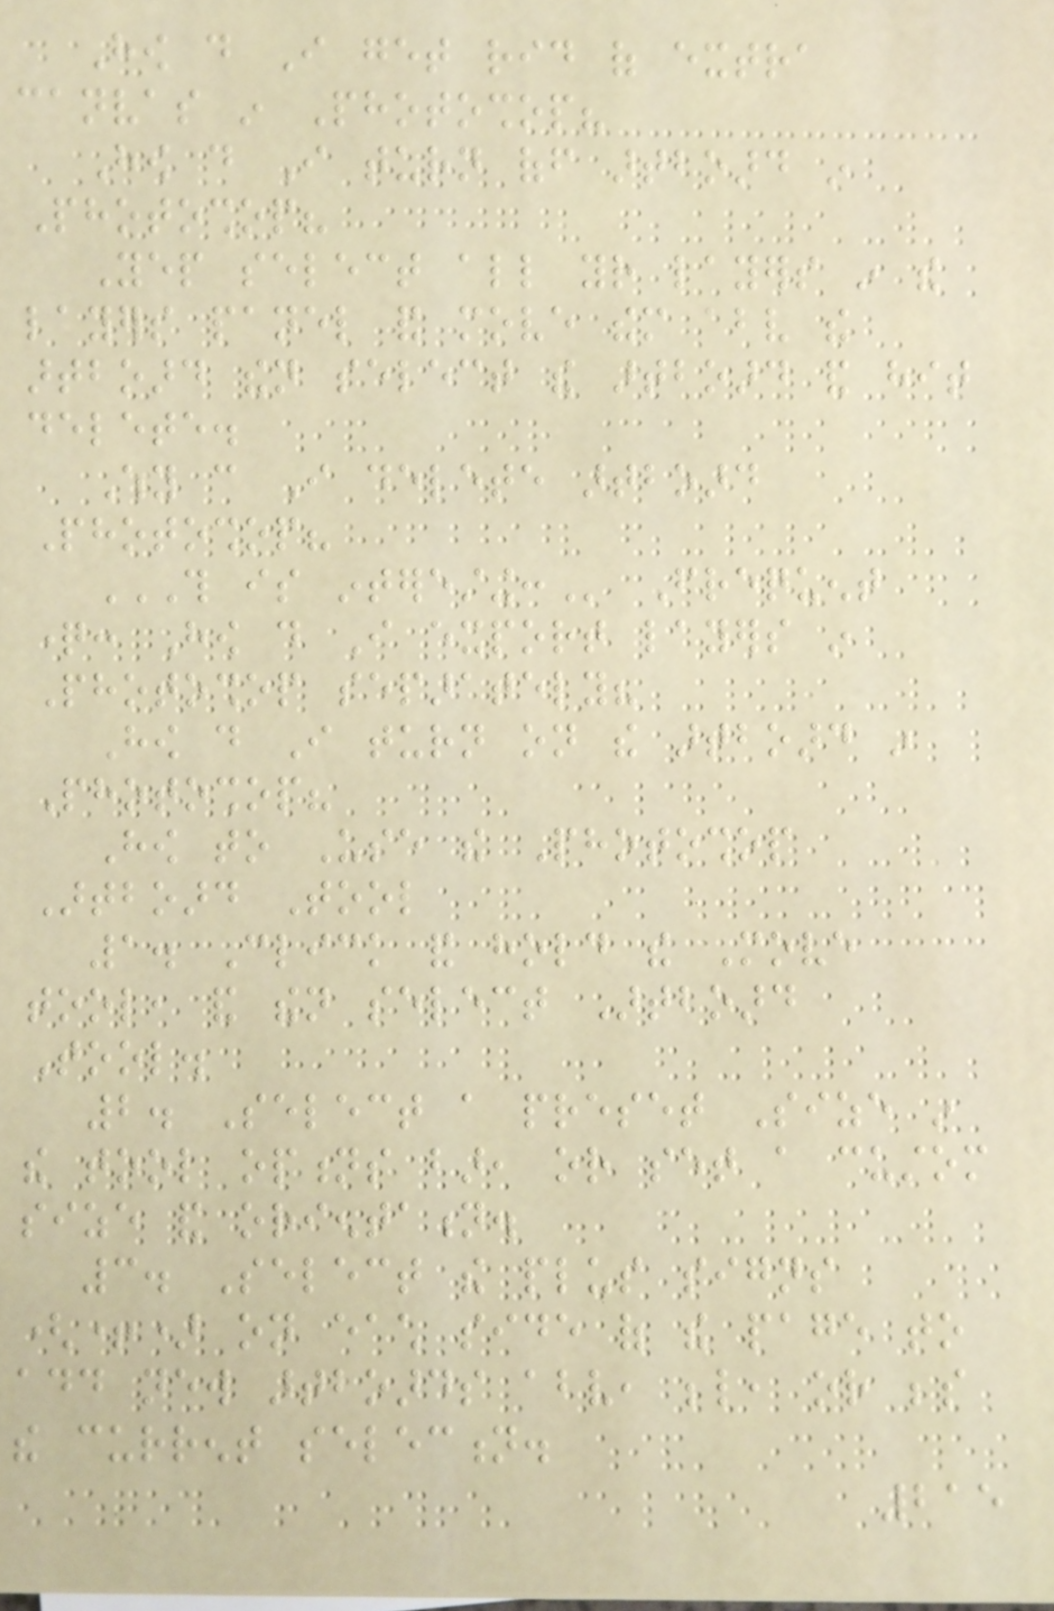How do I get rid of extra
canvas in Photoshop?
How do I turn off artboard in
Photoshop?
Yep select all your layers in the
layers panel and move them above the
artboard then select the artboard and hit
delete.
Why can I delete artboard
Photoshop?
THIS IS INTERESTING: Frequent
question: How do I export layers in
Photoshop separately?
How do I turn on the artboard in
Photoshop?
How to Use the Photoshop
Artboard Tool
1. Click and hold the Move
tool, and then select Artboard
Tool.
2. Select a preset Size in
the tool options bar, or set a custom
size and orientation.
3. Select the plus signs
(+) on each side of the page to
add new artboards above, below, or beside
the current selection.
215
